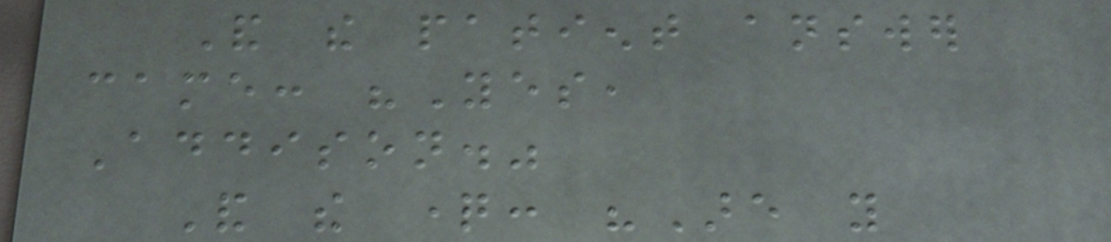And the patient answer
came: "Yes,
Addison."
And the question: "Are you
